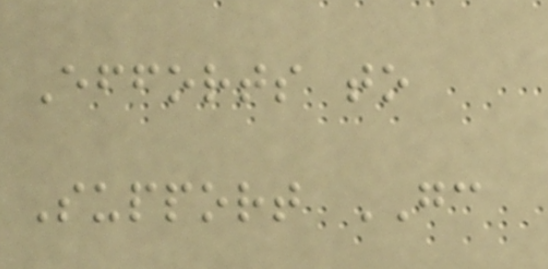Efforts to
Support GC
